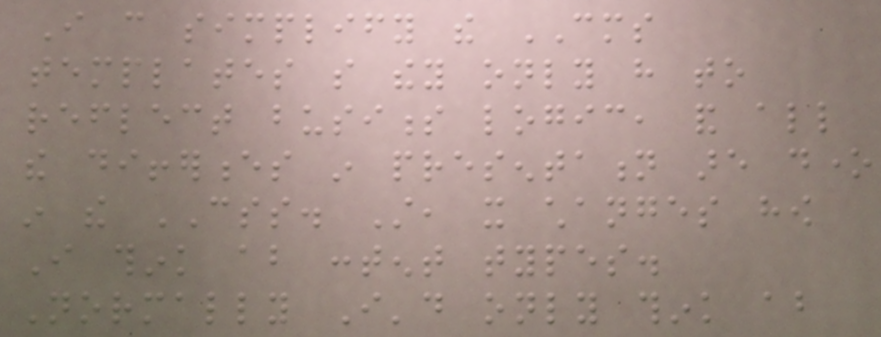I can simplify the CMS
templates so they only have to
reflect business logic, and all
the differences in presentation are done
in the CSS. Still, it changes how
I think about content types.
Normally I'd only think about
